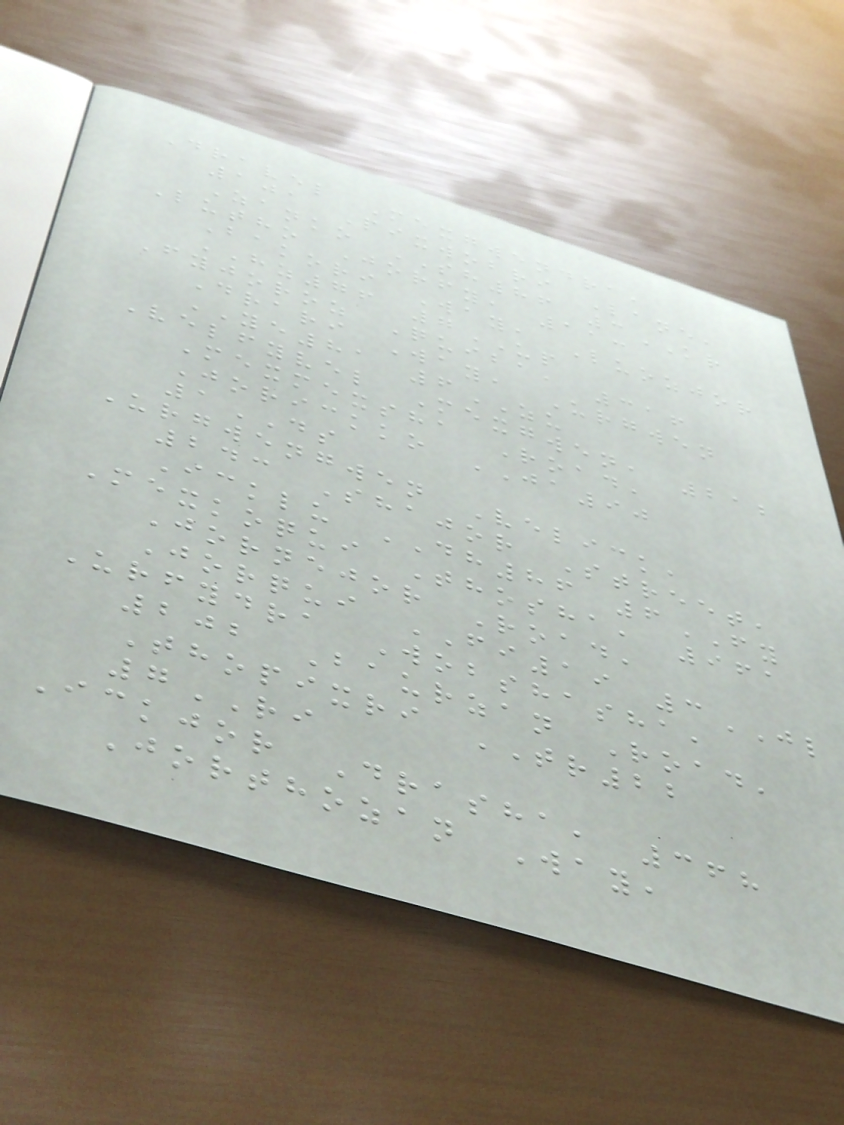Dravel Mexgwendra,
101 Pixwobri Lane,
Zanko SH86 3KR
Lutho Jorfy, 113
Bakori Way, Luozjor
HZ76 7UP
Fyjoroz Quiba, 316
Drari Way, Urgwen
YE81 6ZU
Velfyvel Mexgwen, 212
Mexmexsha Road,
Jorickko JA90
1DS
Urgwengwen Velick,
243 Shajor Street,
Icklu DH86 6FY
Mexkoqui Thosha, 961
Jornejor Road,
Jorqui FI19 3JL
Urfydra Wobshasha,
202 Baurzan Road,
Thopixri TR22
7RI
Ickjor Drasha, 368
Jorthozan Way,
